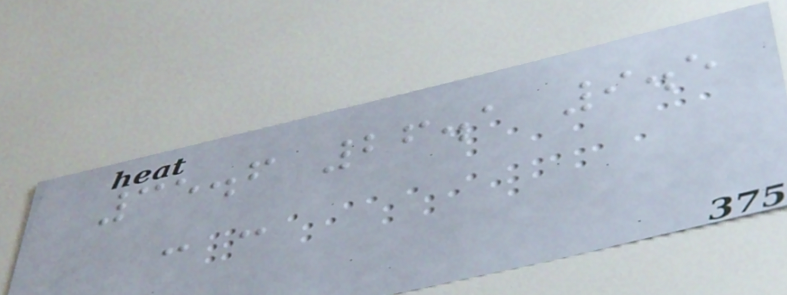35.6 26.1 9.5
- -
